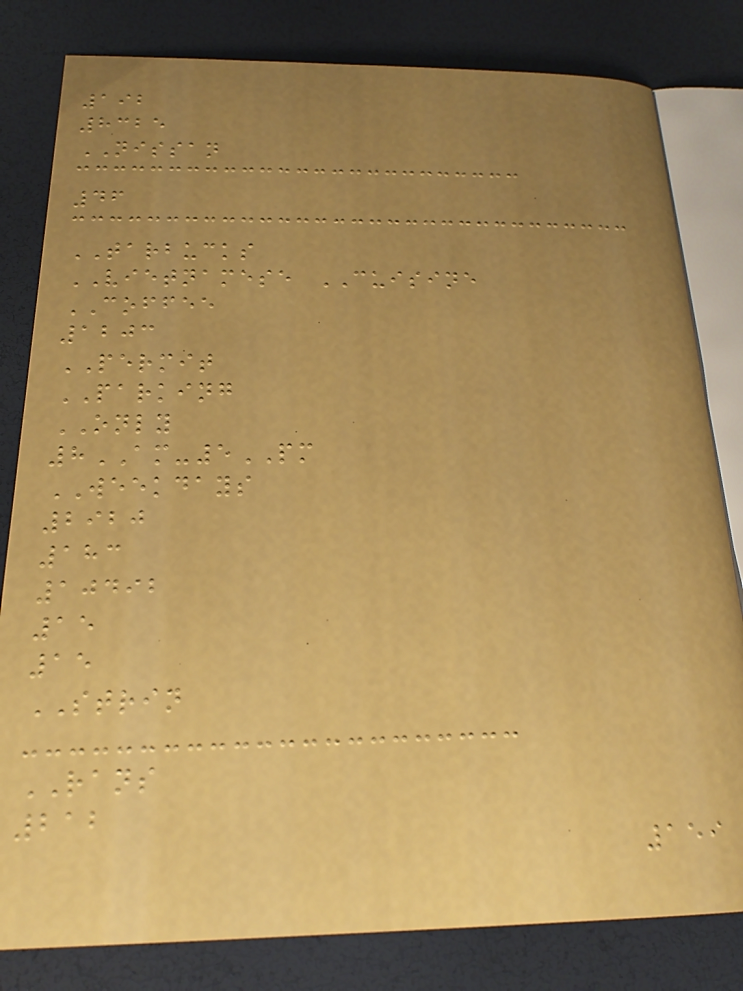192
8325
NISSAN
46
TARBUCKS
VIETNAMESE CUISINE
COFFEE
1203
PERMIT
PARKING
ONLY
8AM-5PM
WEEKDAYS
2920
183
10492
15
15
STRIN
RANS
212
159
